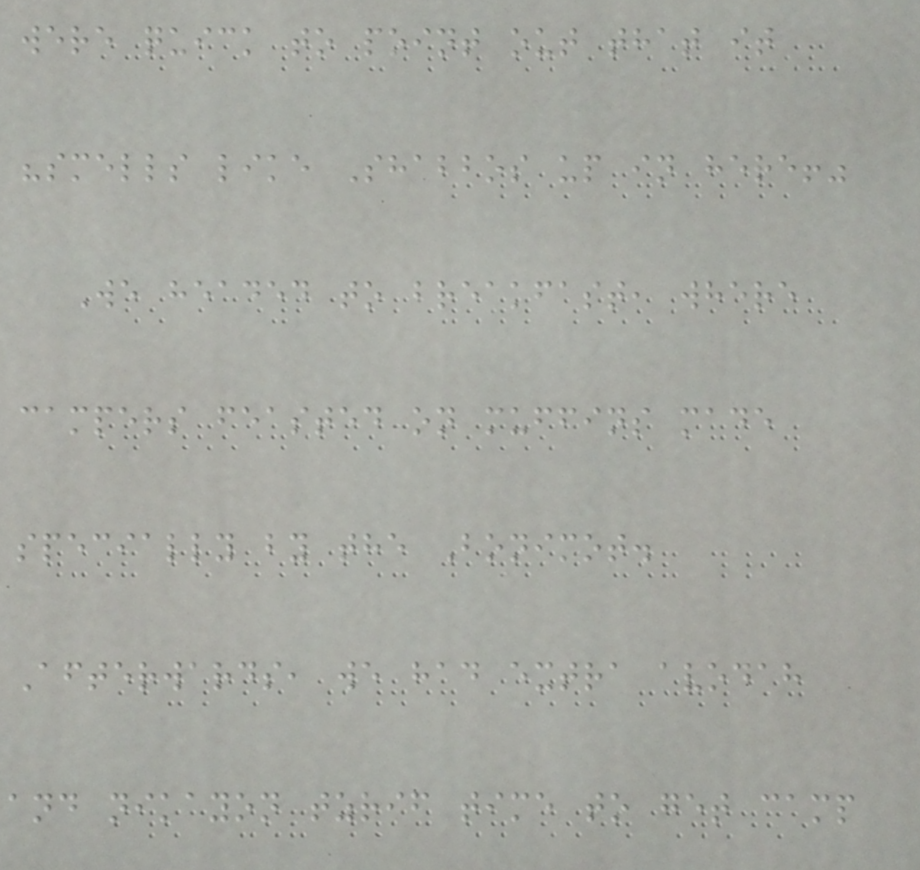were quick to point out that it
"smells like Shabbos up in here!"
We headed to breakfast, where
campers feasted on muffins made
specially by the Bonimot.
Afterwards, we had extra avodah
and nikayon tzrif time to get camp
